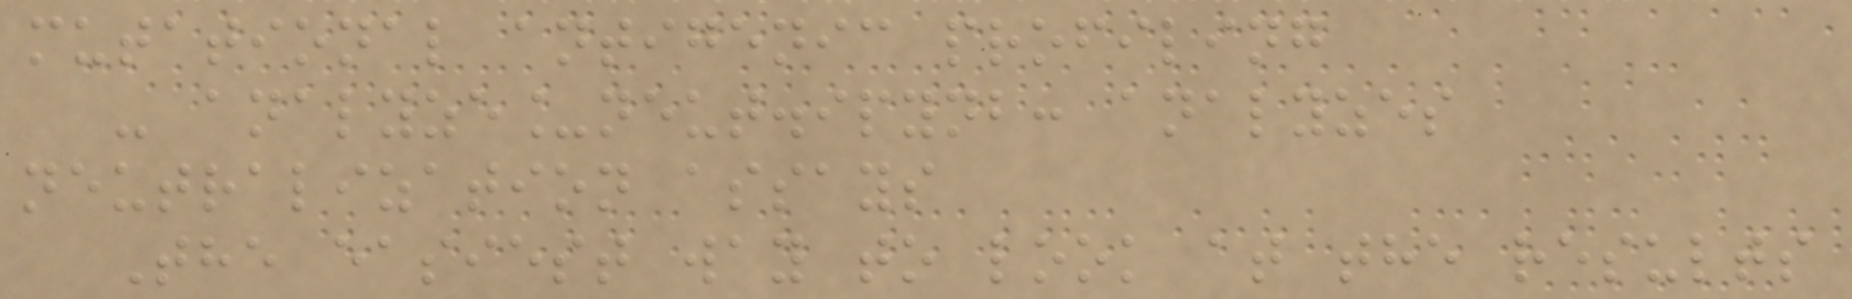mutational antigenic profiling
- analyze_neut.ipynb: analyzes
neutralization assays
The easiest way to look at the results
